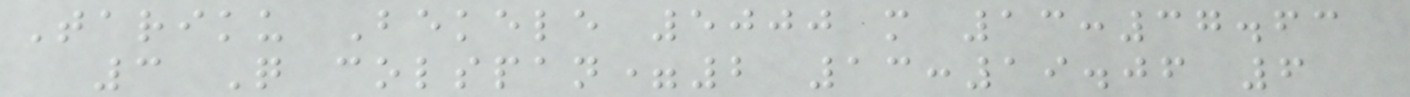Tariku Bekele 5000 m 13:37.63
3 Q colspan=2 13:19.06 6
